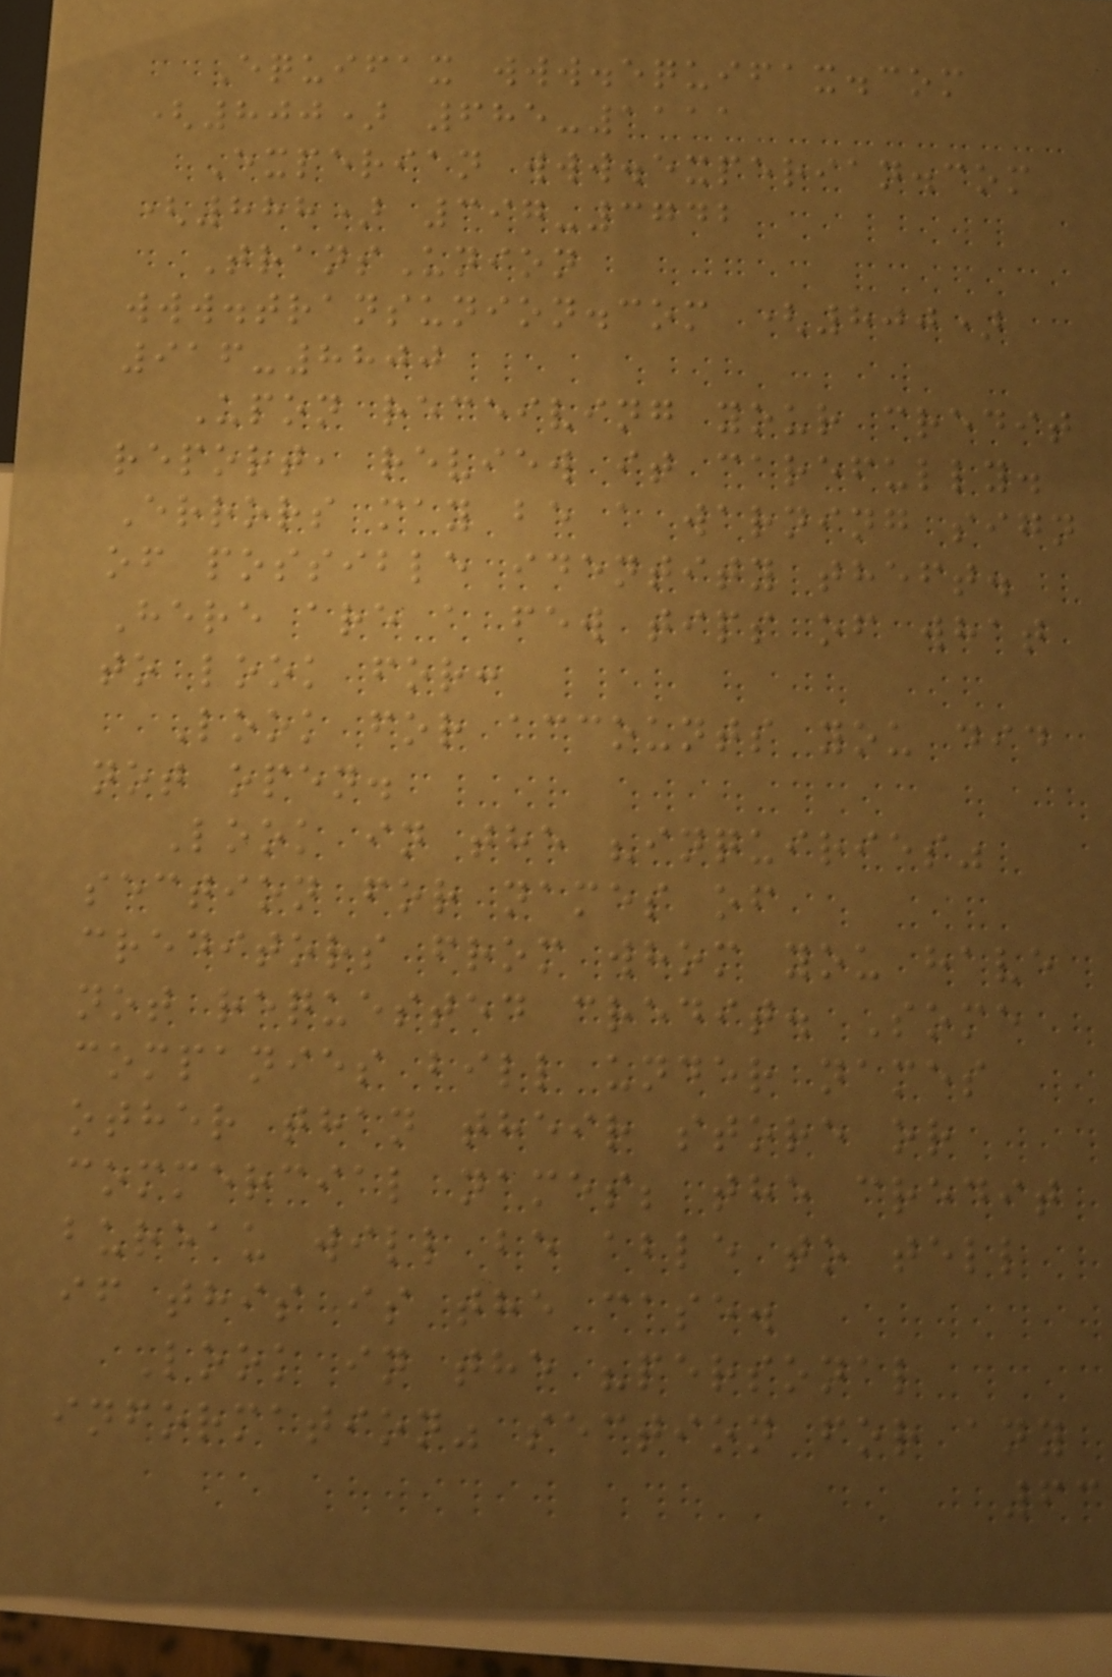Equifax www.equifax.com
(800) 685-1111
Experian www.experian.com
(888) 397-3742
TransUnion
www.transunion.com (800)
916-8800
Upon receiving your credit
report, review it carefully.
Errors may be a warning sign
of possible identity theft.
Here are a few tips of what
to look for:
Look for accounts you did
not open.
Look in the "inquiries"
section for names of
creditors from whom you have
not requested credit. Some
companies bill under names
other than their store or
commercial names; the credit
bureau will be able to tell
if this is the case.
Look in the "personal
information" section for any
63
